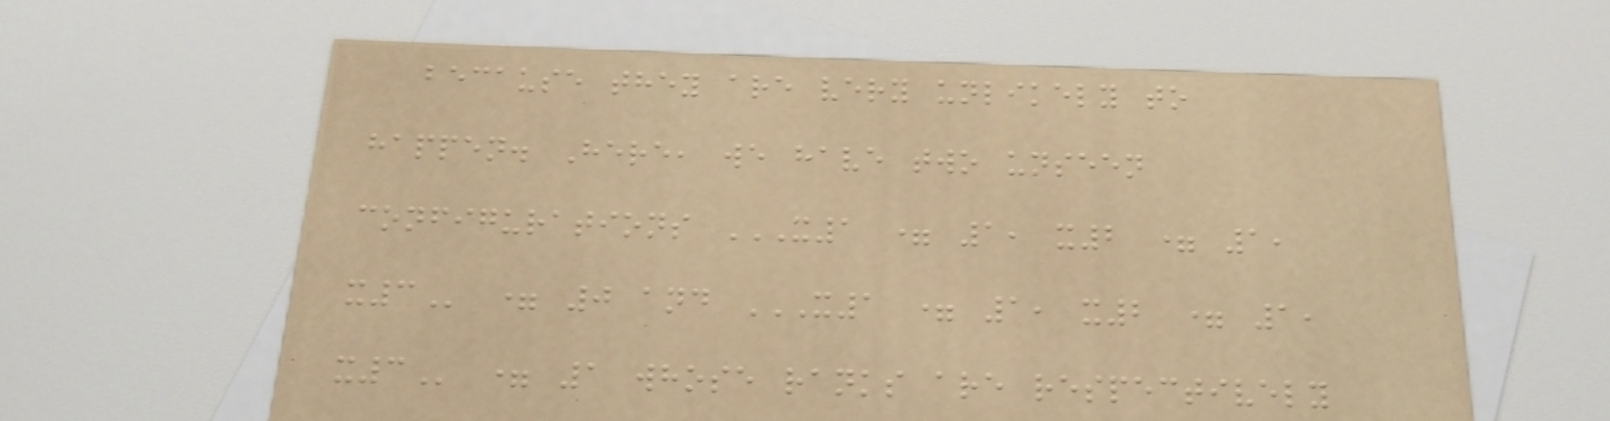because they are very unlikely to
happen. Here, we have two unseen
configurations X1 = 1, X2 = 1,
X3 = 0 and X1 = 1, X2 = 1,
X3 = 1 whose ranks are respectively
